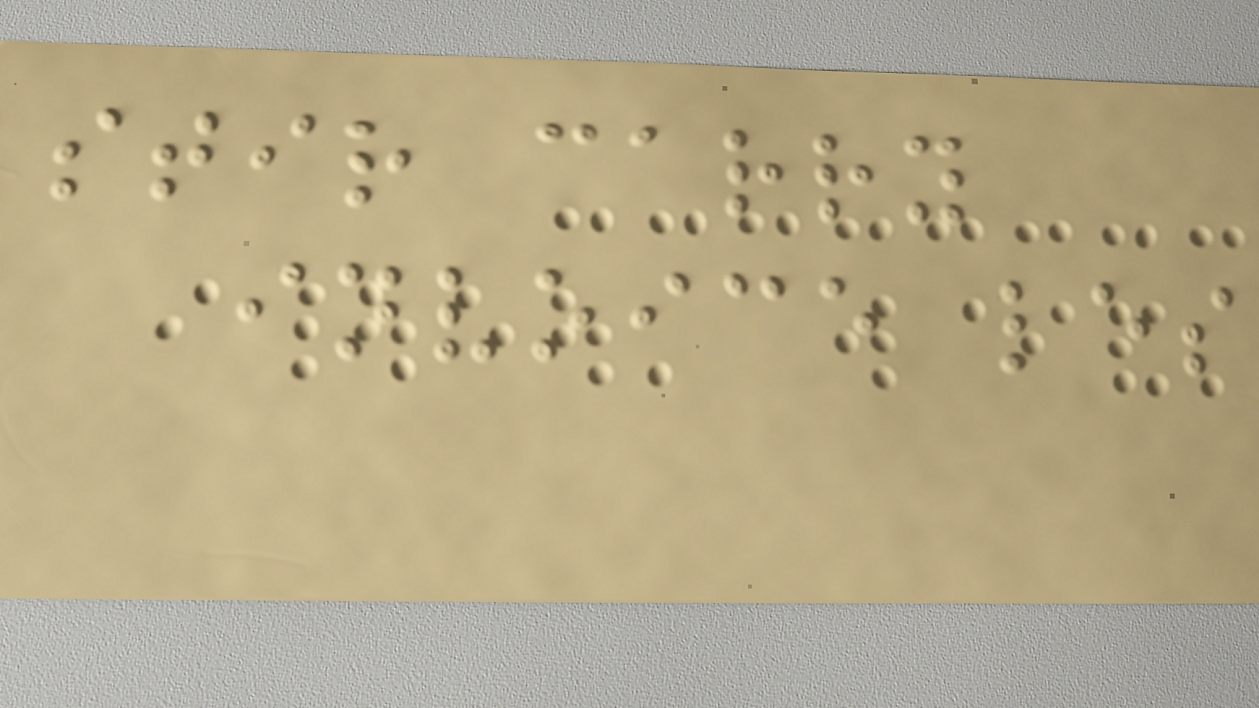stir carry
invoice les
